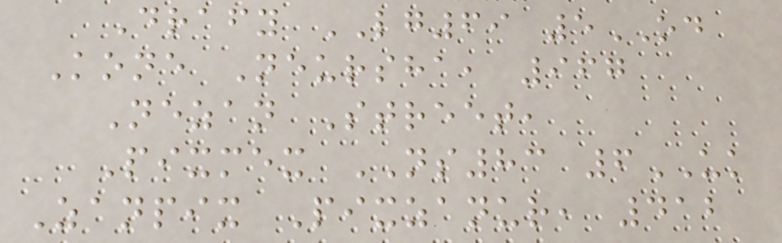Drafy LG69 5OD
Kone Neursha, 967
Nezan Street,
Pixmex NS83 6UK
Zanpix Pixzanur, 412
